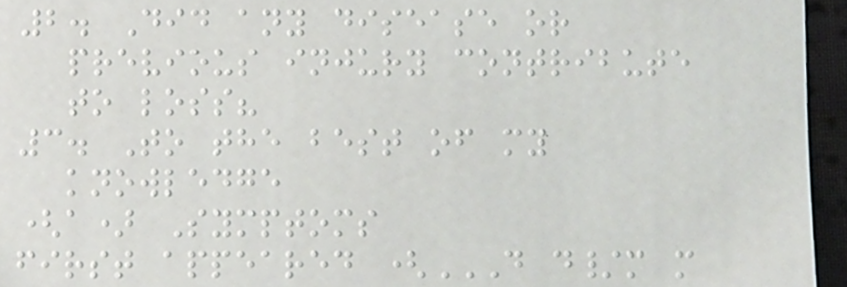2. Did any disease or
previous injury contribute
to loss?
3. To the best of my
knowledge
(a) Symptoms
first appeared (D D/M M
